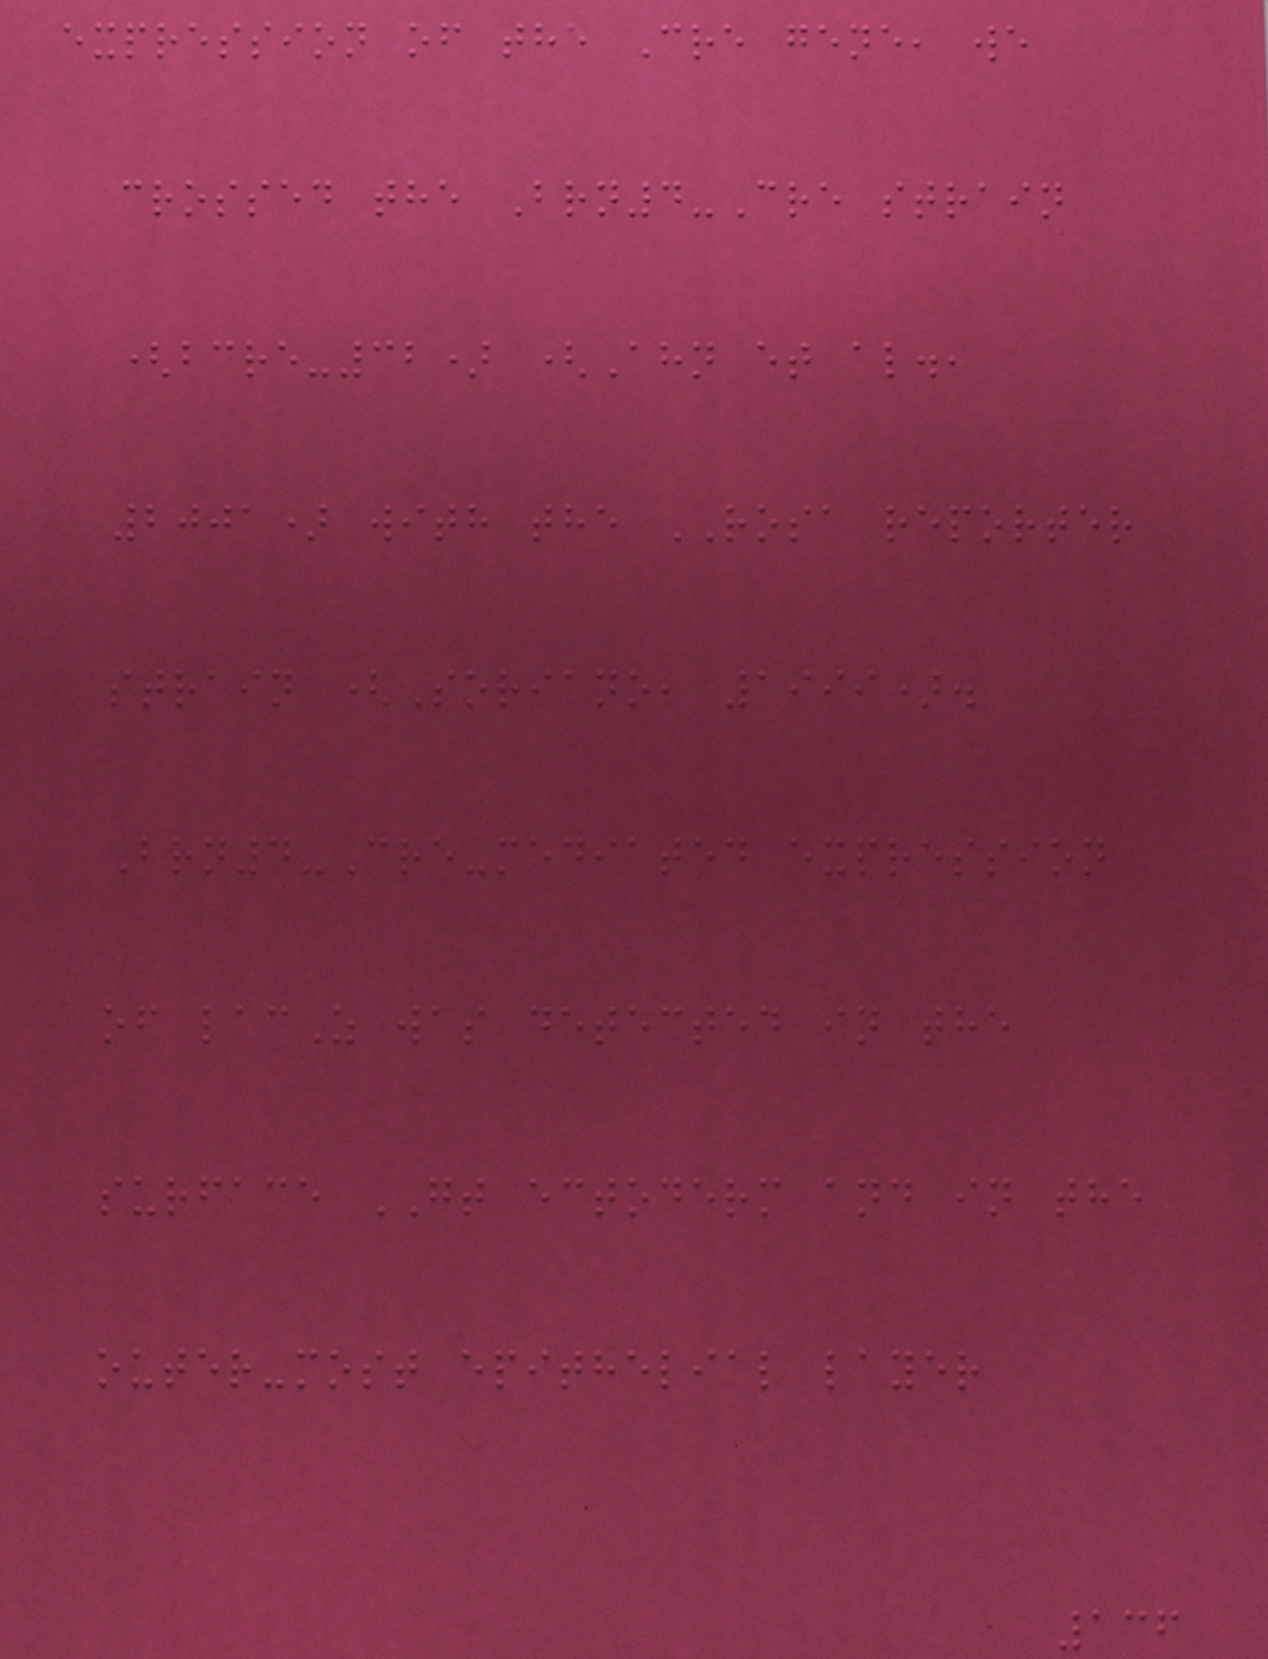expression of the Cre gene, we
crossed the Brn4-Cre strain
(bcre-32) (Ahn et al.,
2001) with the ROSA reporter
strain (Soriano, 1999).
Brn4-Cre-mediated expression
of lacZ was detected in the
surface GT ectoderm and in the
outer-most epithelial layer
136
